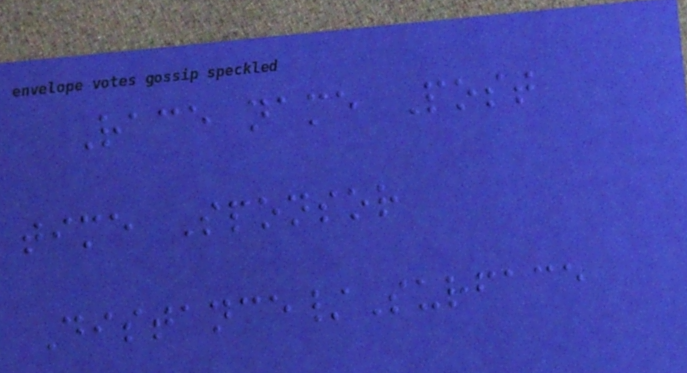Race name Post
time Sponsor
Distance/Surface
